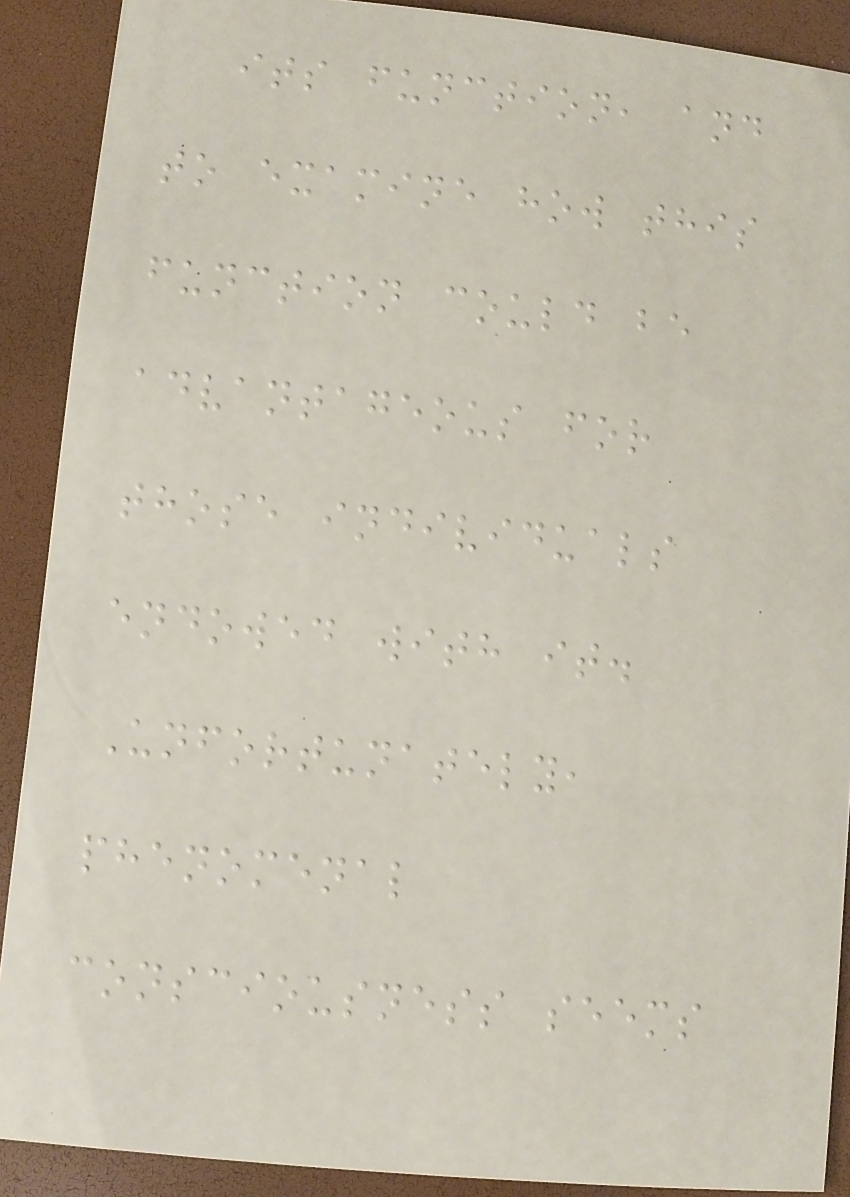its function, and
to examine how this
function could be
advantageous for
those individuals
endowed with it.
Unfortunately,
phenomenal
consciousness seems
